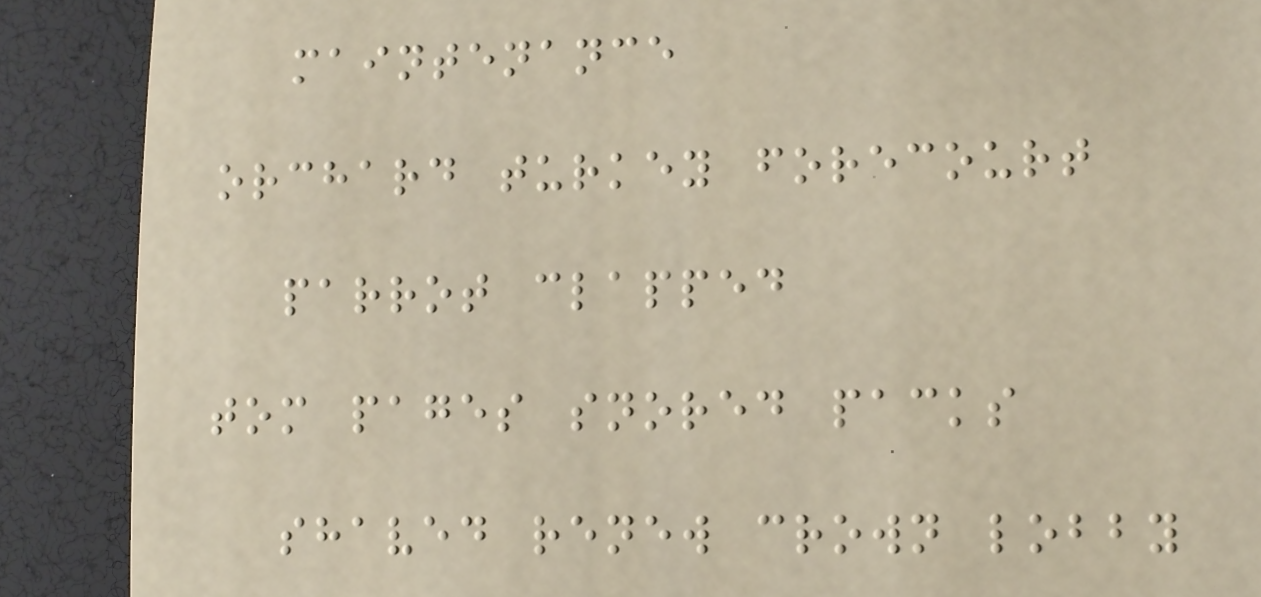maintenance
orchard turkey forecourt
parrot clapped
tom pages snored packs
shaved renew crown lobby
